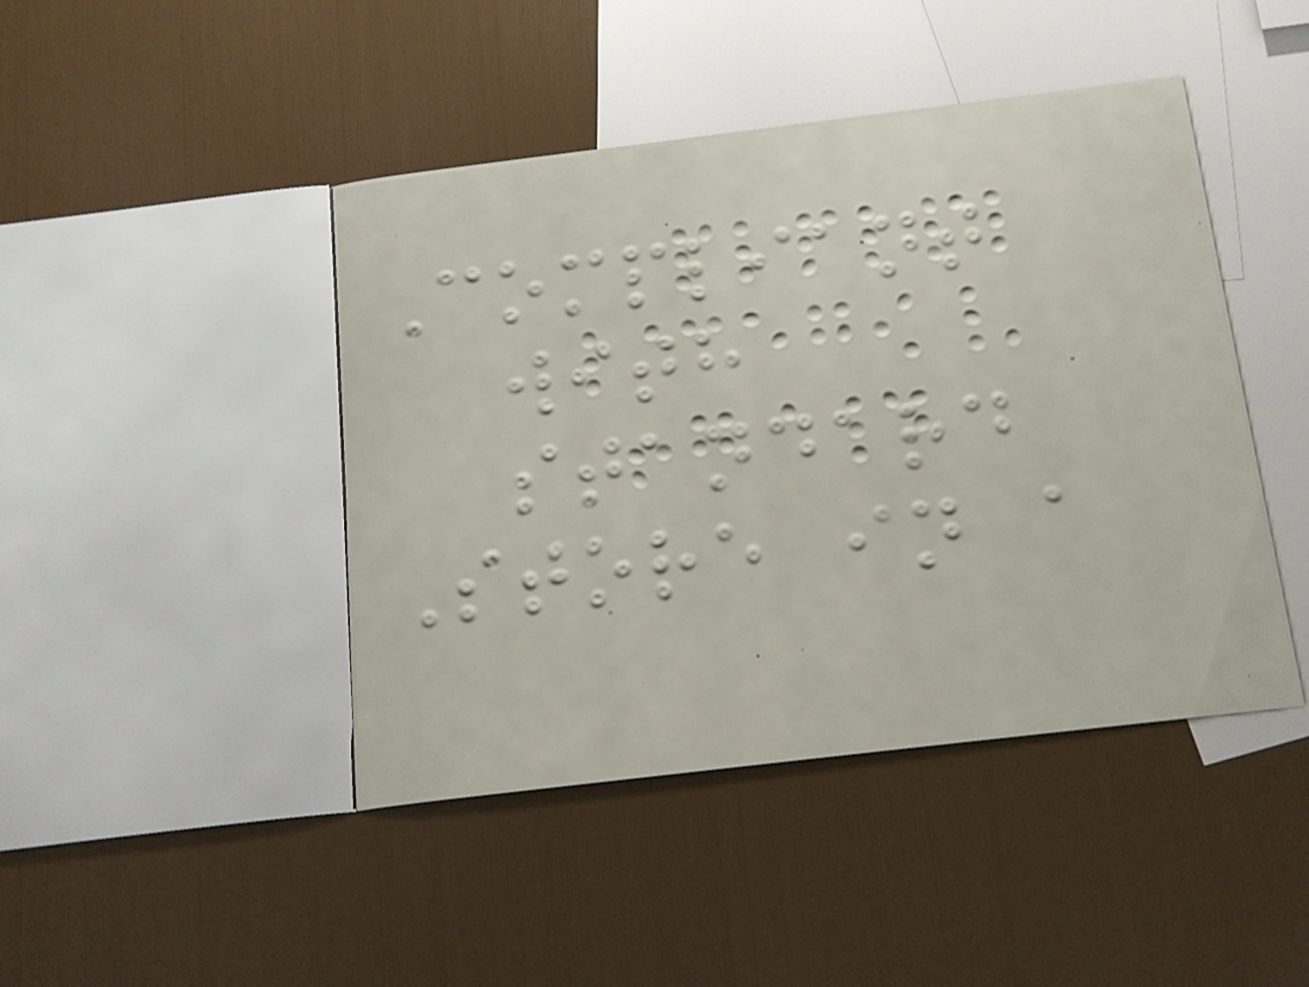Compliant
with
standard
Store in a
